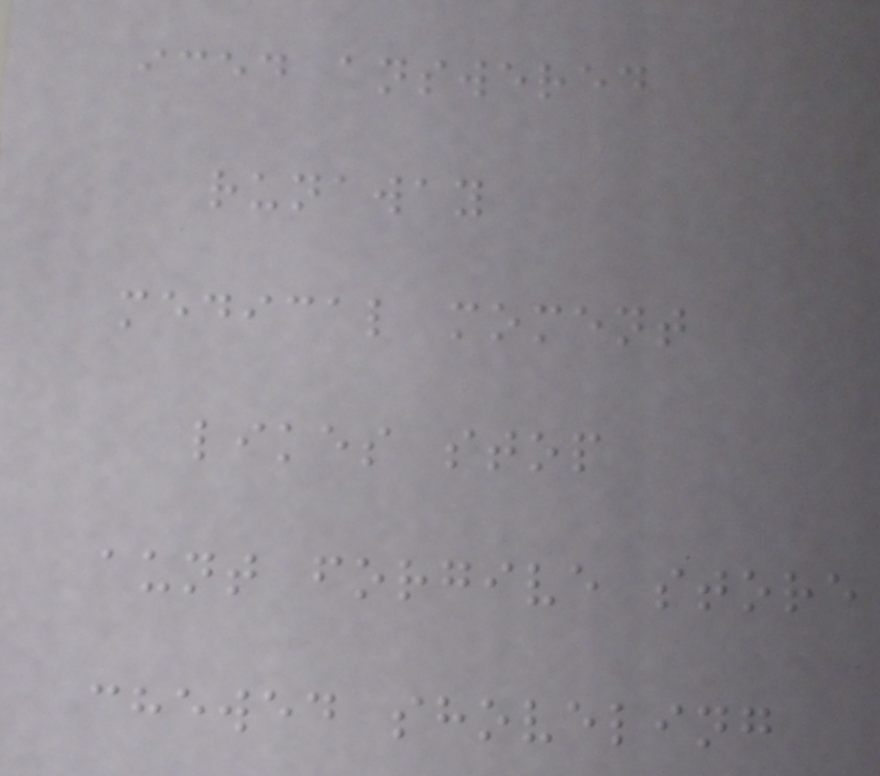iced answered
runaway
medical moment
likes stop
aunt forgive store
chewed shoveling
